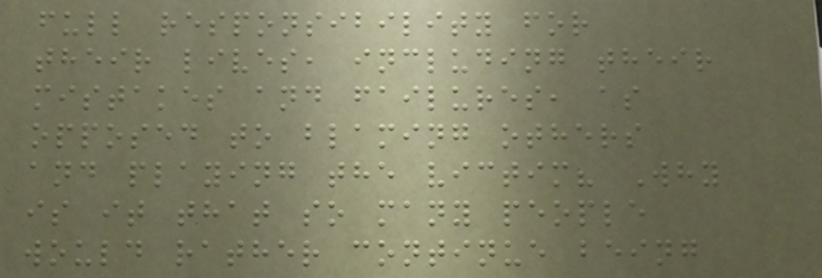full responsibility for
their lives, including their
mistakes and failures, as
opposed to blaming others
and playing the victim? Why
is it that so many people
would rather continue being
